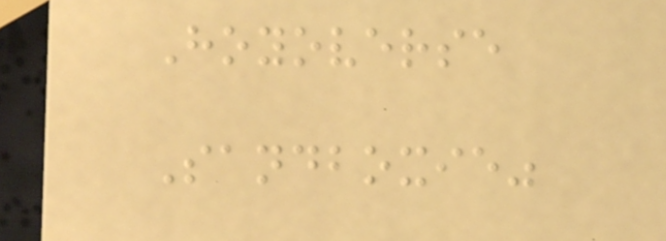Hoyoverse
Sandboxie"
